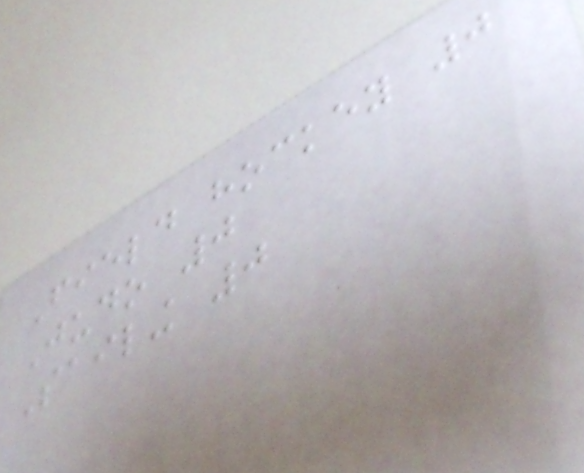Field hockey 0
Judo 0
Sailing 0
